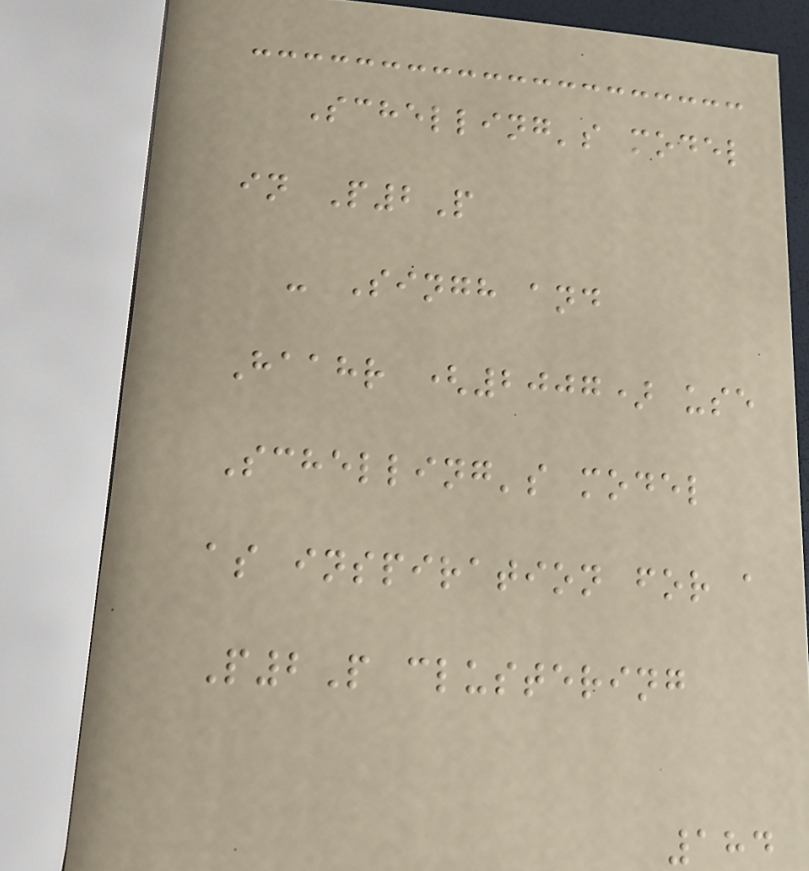Schelling's model
in P2P
- Singh and
Haahr (2007) use
Schelling's model
as inspiration for a
P2P clustering
184
